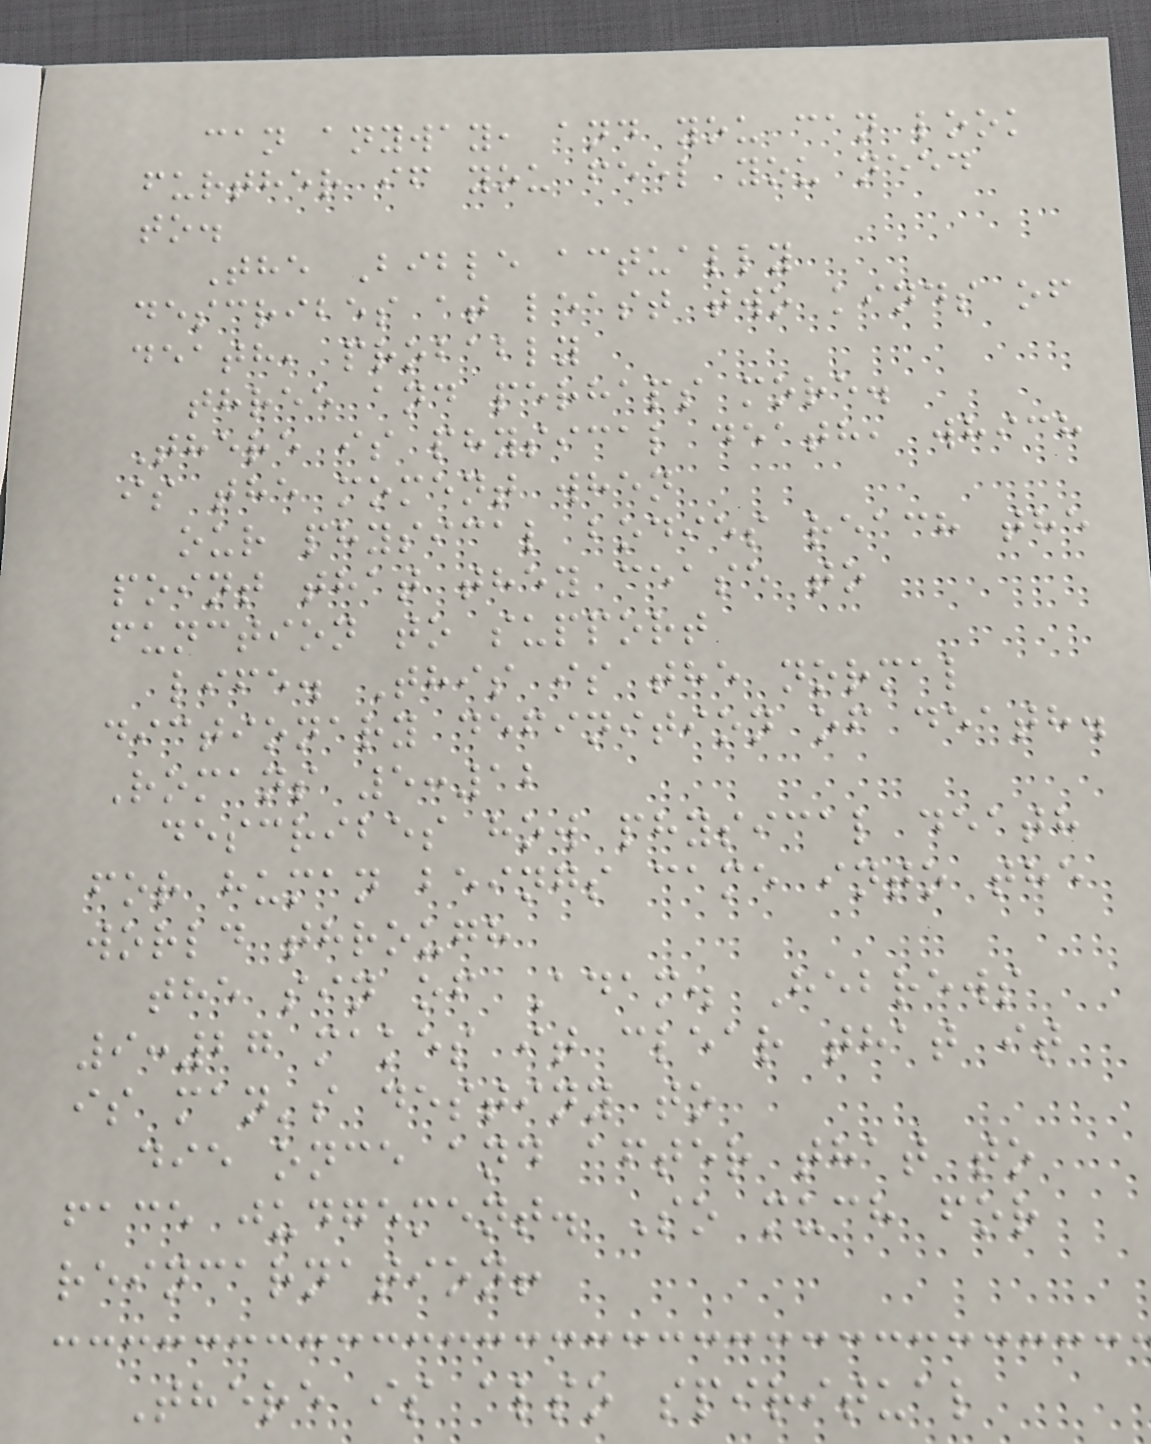can anyway, and you can look
further if you feel you need
to.
The Bible actually
describes at least two kinds of
death, probably
three and perhaps more.
There is physical death, which
is the moment when
our physical bodies reach the
point that they cease to
function to support
life. This is the normal
dictionary definition of death.
Romans 5:12
describes how physical death
for human beings came into the
world through
the sin of Adam. Hebrews
9:27 makes it clear that it
is man's destiny to
die once and after that to
face judgement. So much for
reincarnation!
There is also spiritual
